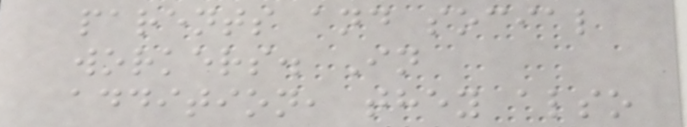parents and social
workers. In
addition, they also
